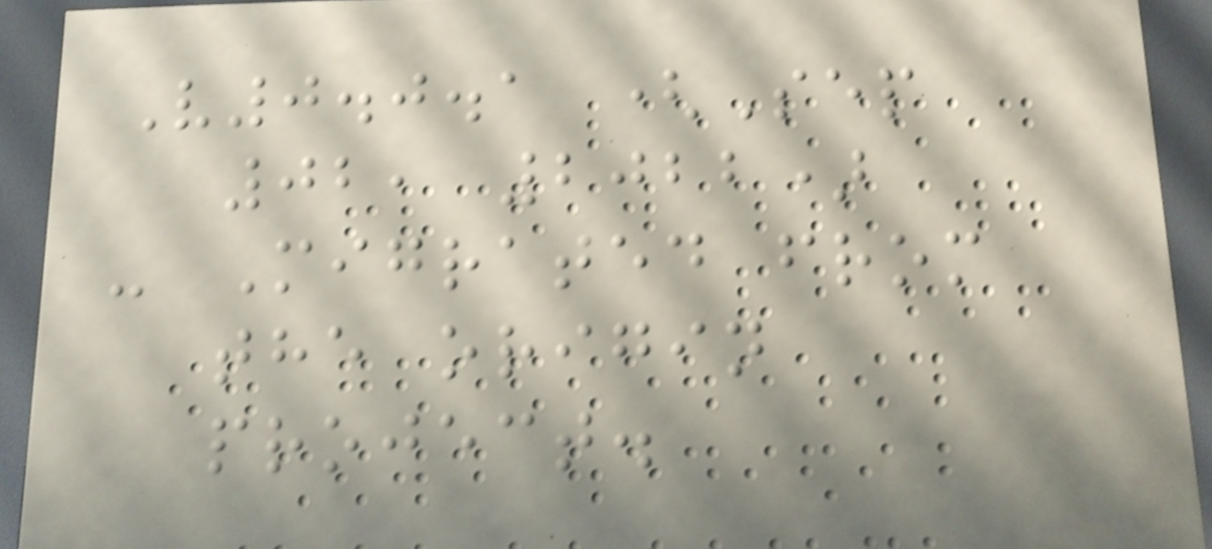V0.0.1 (Sep
02, 2022)
- Migrated from
the origin
project.
